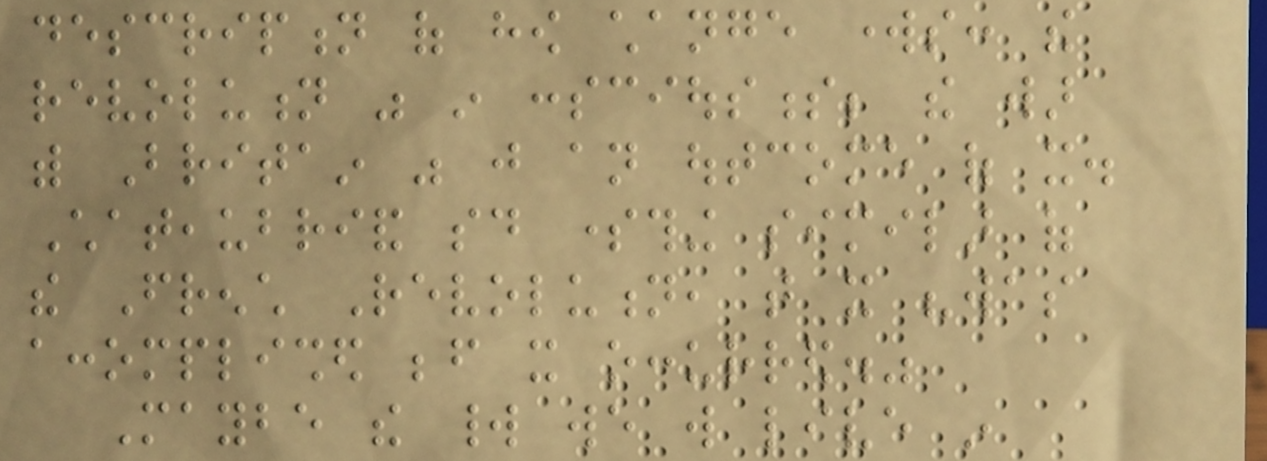description of how change works: the
revolution was in consciousness; the war
with Britain was just an outcome of it.
Chateaubriand said something similar of
the French Revolution, that it "was
accomplished before it occurred."
Maybe the world we will live in
